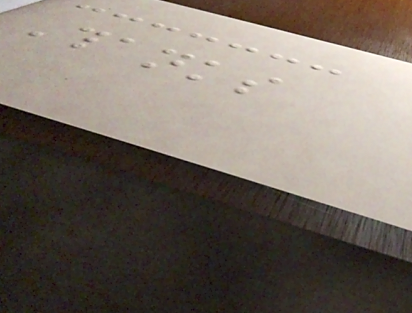Thanks
